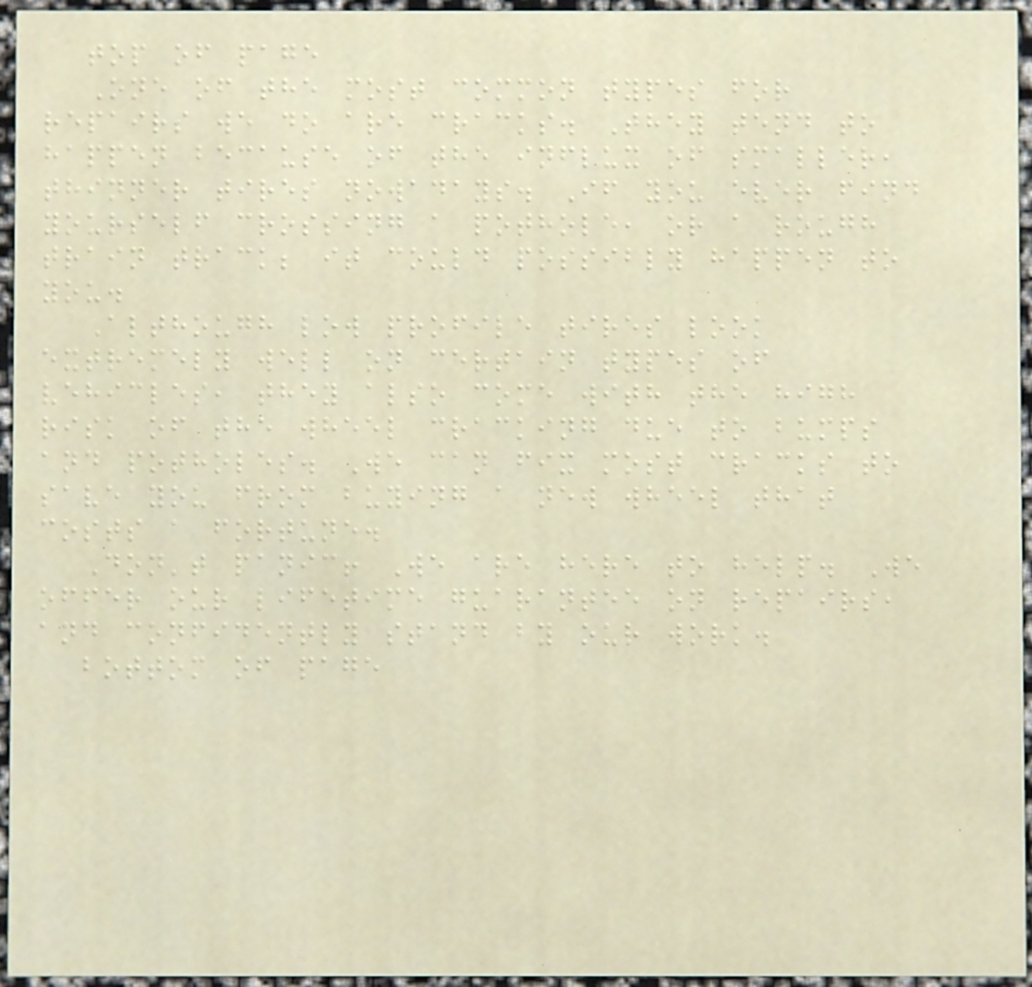top of page
One of the most common types for
repairs we do are cracks. They tend to
happen because of the influx of smaller,
thinner tires nowadays. If you ever find
yourself crossing a pothole, or a rough
train track; it could possibly happen to
you.
Although low profile tires look
extremely well on certain types of
vehicles, they also come with the high
risk of the wheel cracking due to bumps
and potholes. We can fix most cracks to
save you from buying a new wheel that
costs a fortune.
Don't panic! We are here to help. We
offer our lifetime guarantee on repairs,
and confidently stand by our work.
bottom of page
